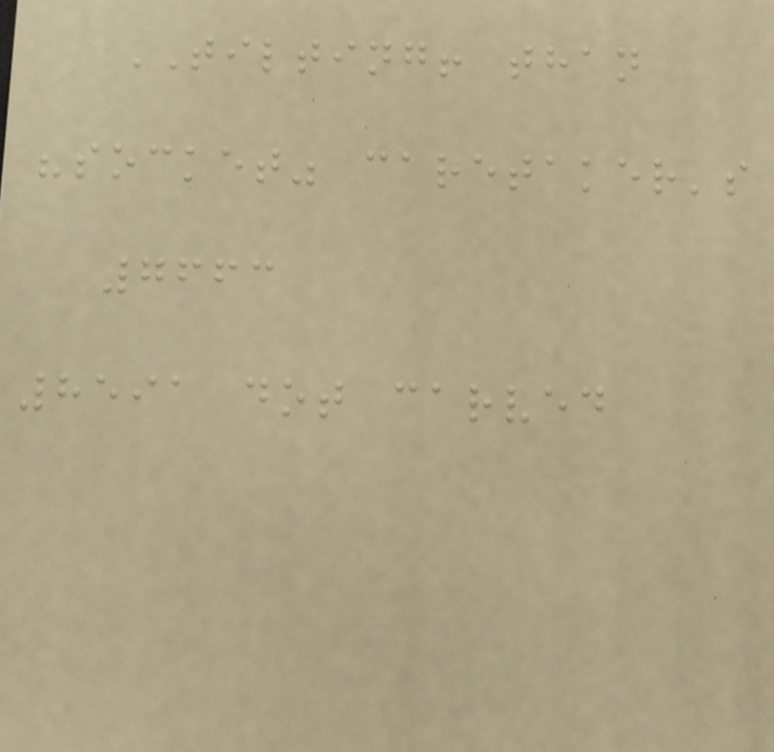TILTING! than
"socket" caretaker's
7663
8591 dot carved
